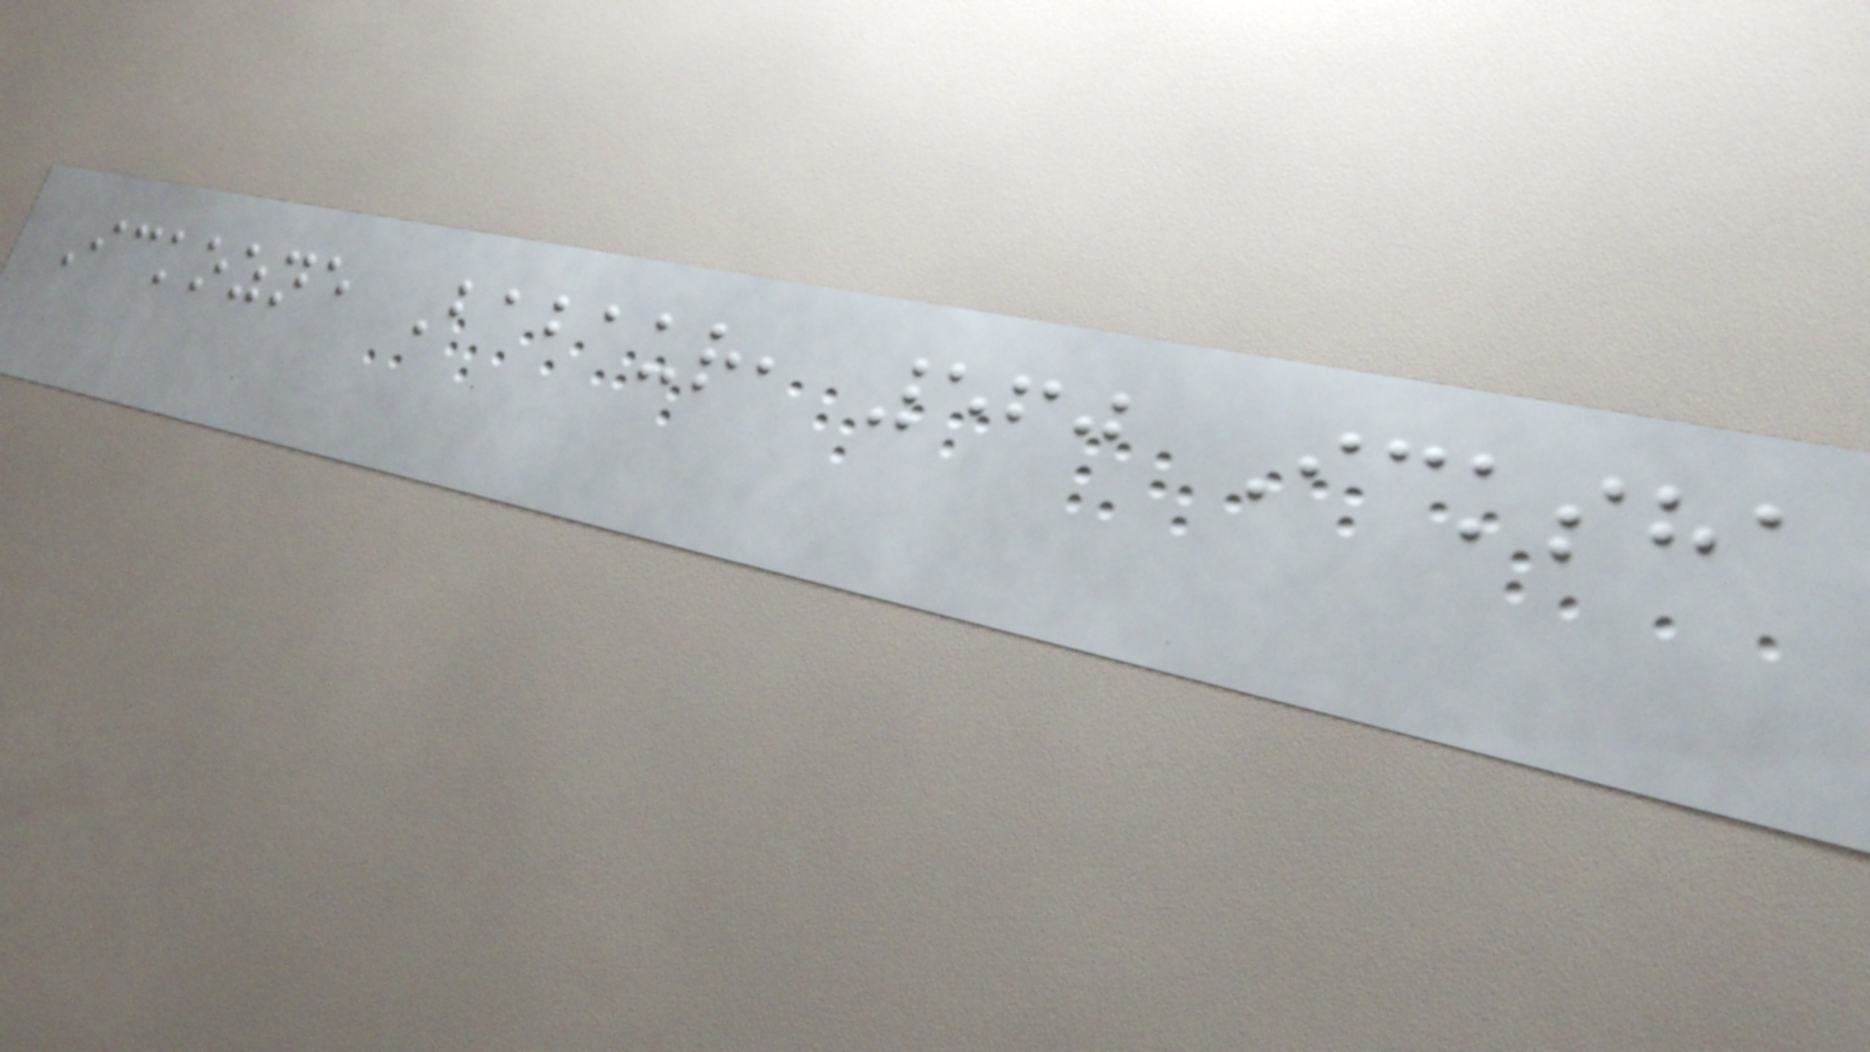Ickozne Babaur, 560 Icksha
